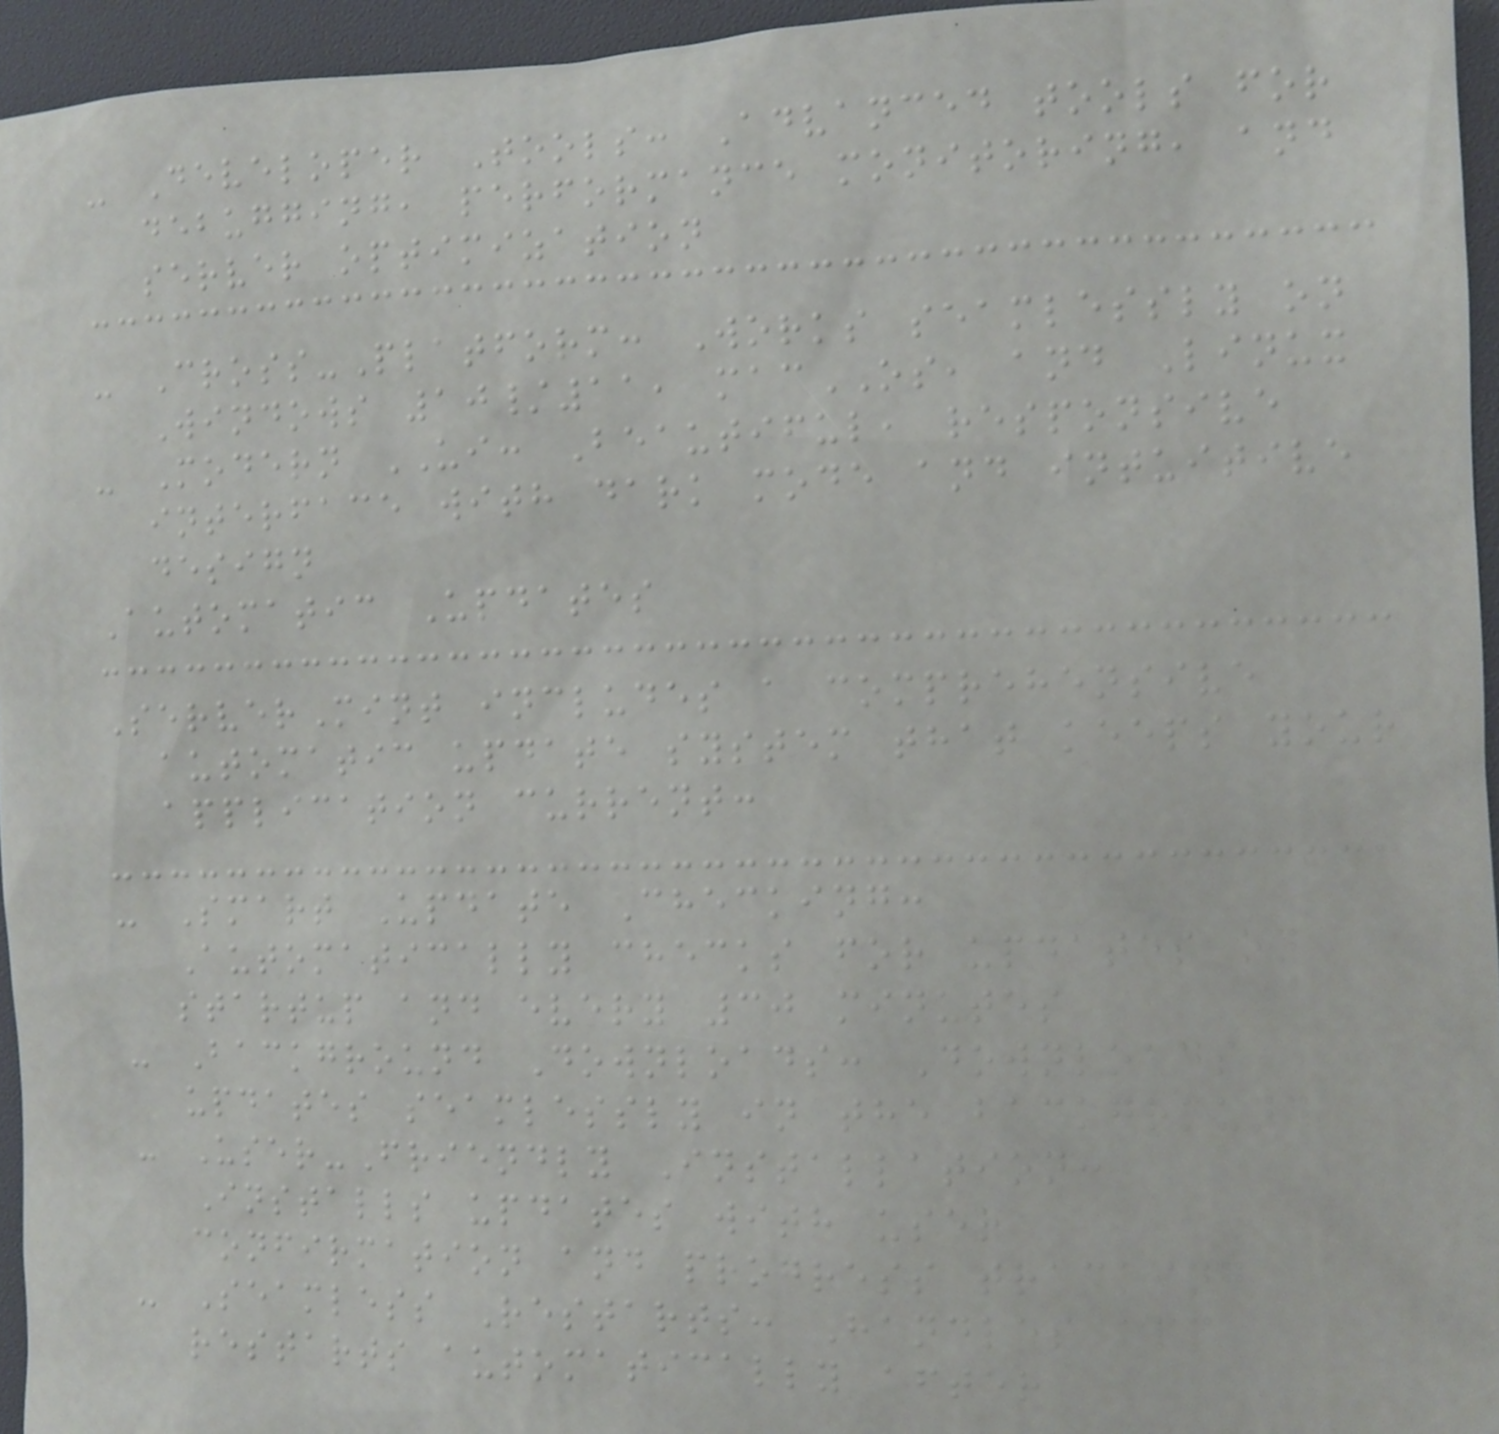- Developer Tools: Advanced tools for
debugging, performance monitoring, and
server optimization
- Cross-Platform: Works seamlessly on
Windows 10/11, macOS, and Linux
- Modern UI: Beautiful, responsive
interface with dark mode and intuitive
design
Automatic Updates
ServerMint includes a comprehensive
automatic update system that keeps your
application current:
- Smart Update Checking:
Automatically checks for updates on
startup and every 30 minutes
- Background Downloads: Downloads
updates seamlessly in the background
- User-Friendly Installation:
Installs updates with user
confirmation and progress tracking
- Seamless Restarts: Handles app
restarts automatically after
